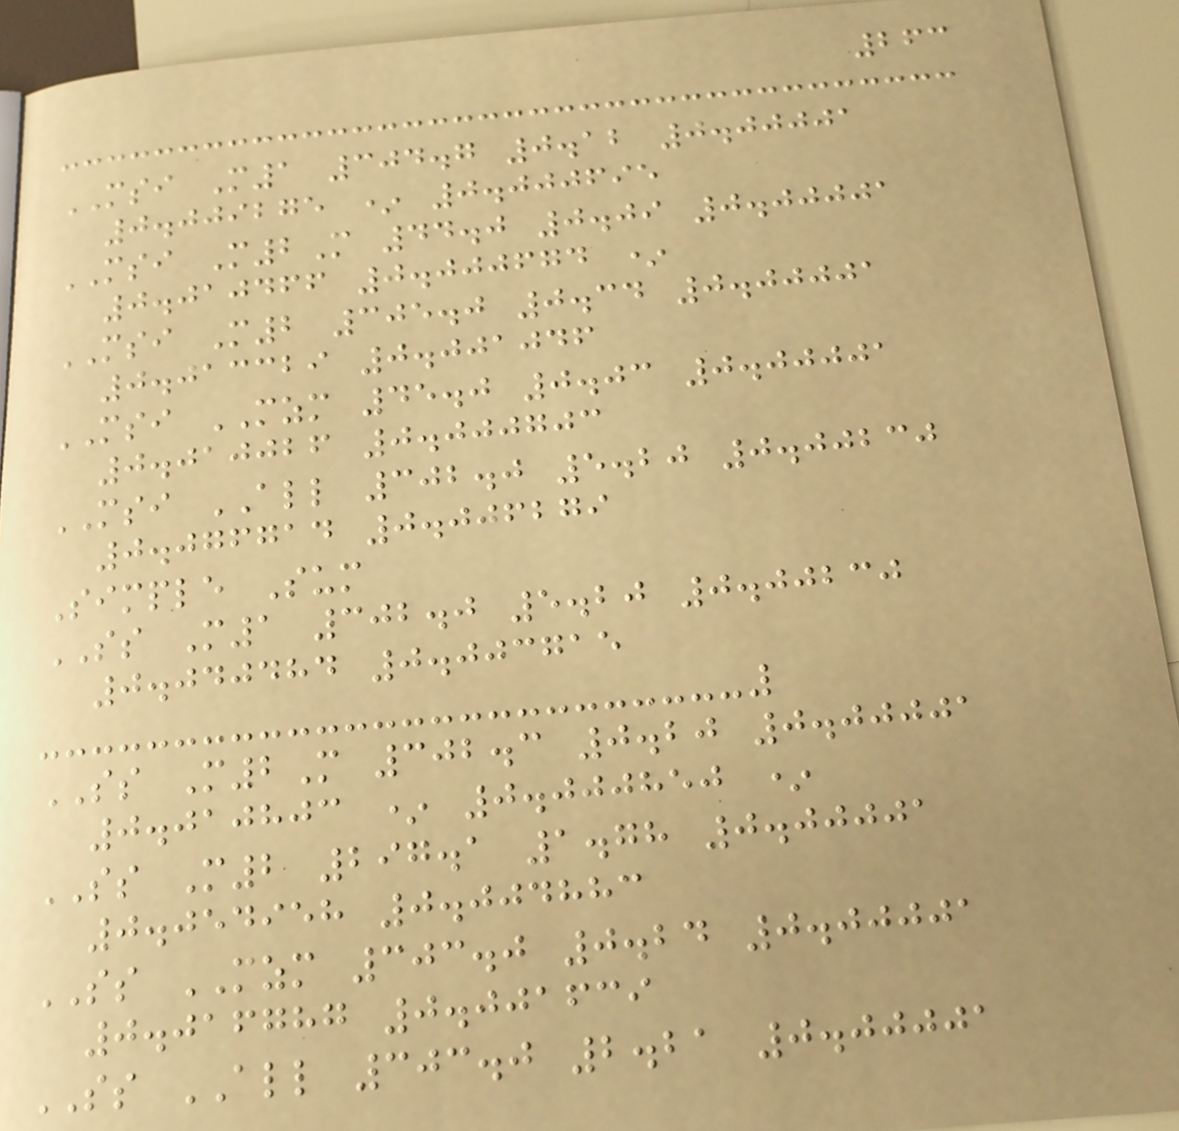263
MSI M1 304.7 0.12 0.00001
0.009275 * 0.000695
MSI M2M 44.0 0.09 0.00001
0.010466 0.000674 *
MSI M2 305.0 0.34 0.00001
0.013329 0.001046
MSI MZM 45.0 0.03 0.00001
0.010026 0.000703
MSI ALL 302.0 5.20 0.00230
0.076714 0.006279
Simple Sum
SS M1 302.0 5.20 0.00230
0.040484 0.003715
SS M2M 302.3 0.20 0.00001
0.010803 * 0.000850 *
SS M2 297.1 1.78 0.00001
0.054958 0.004883
SS MZM 303.0 0.24 0.00001
0.016787 0.001639
SS ALL 303.0 2.21 0.00001
